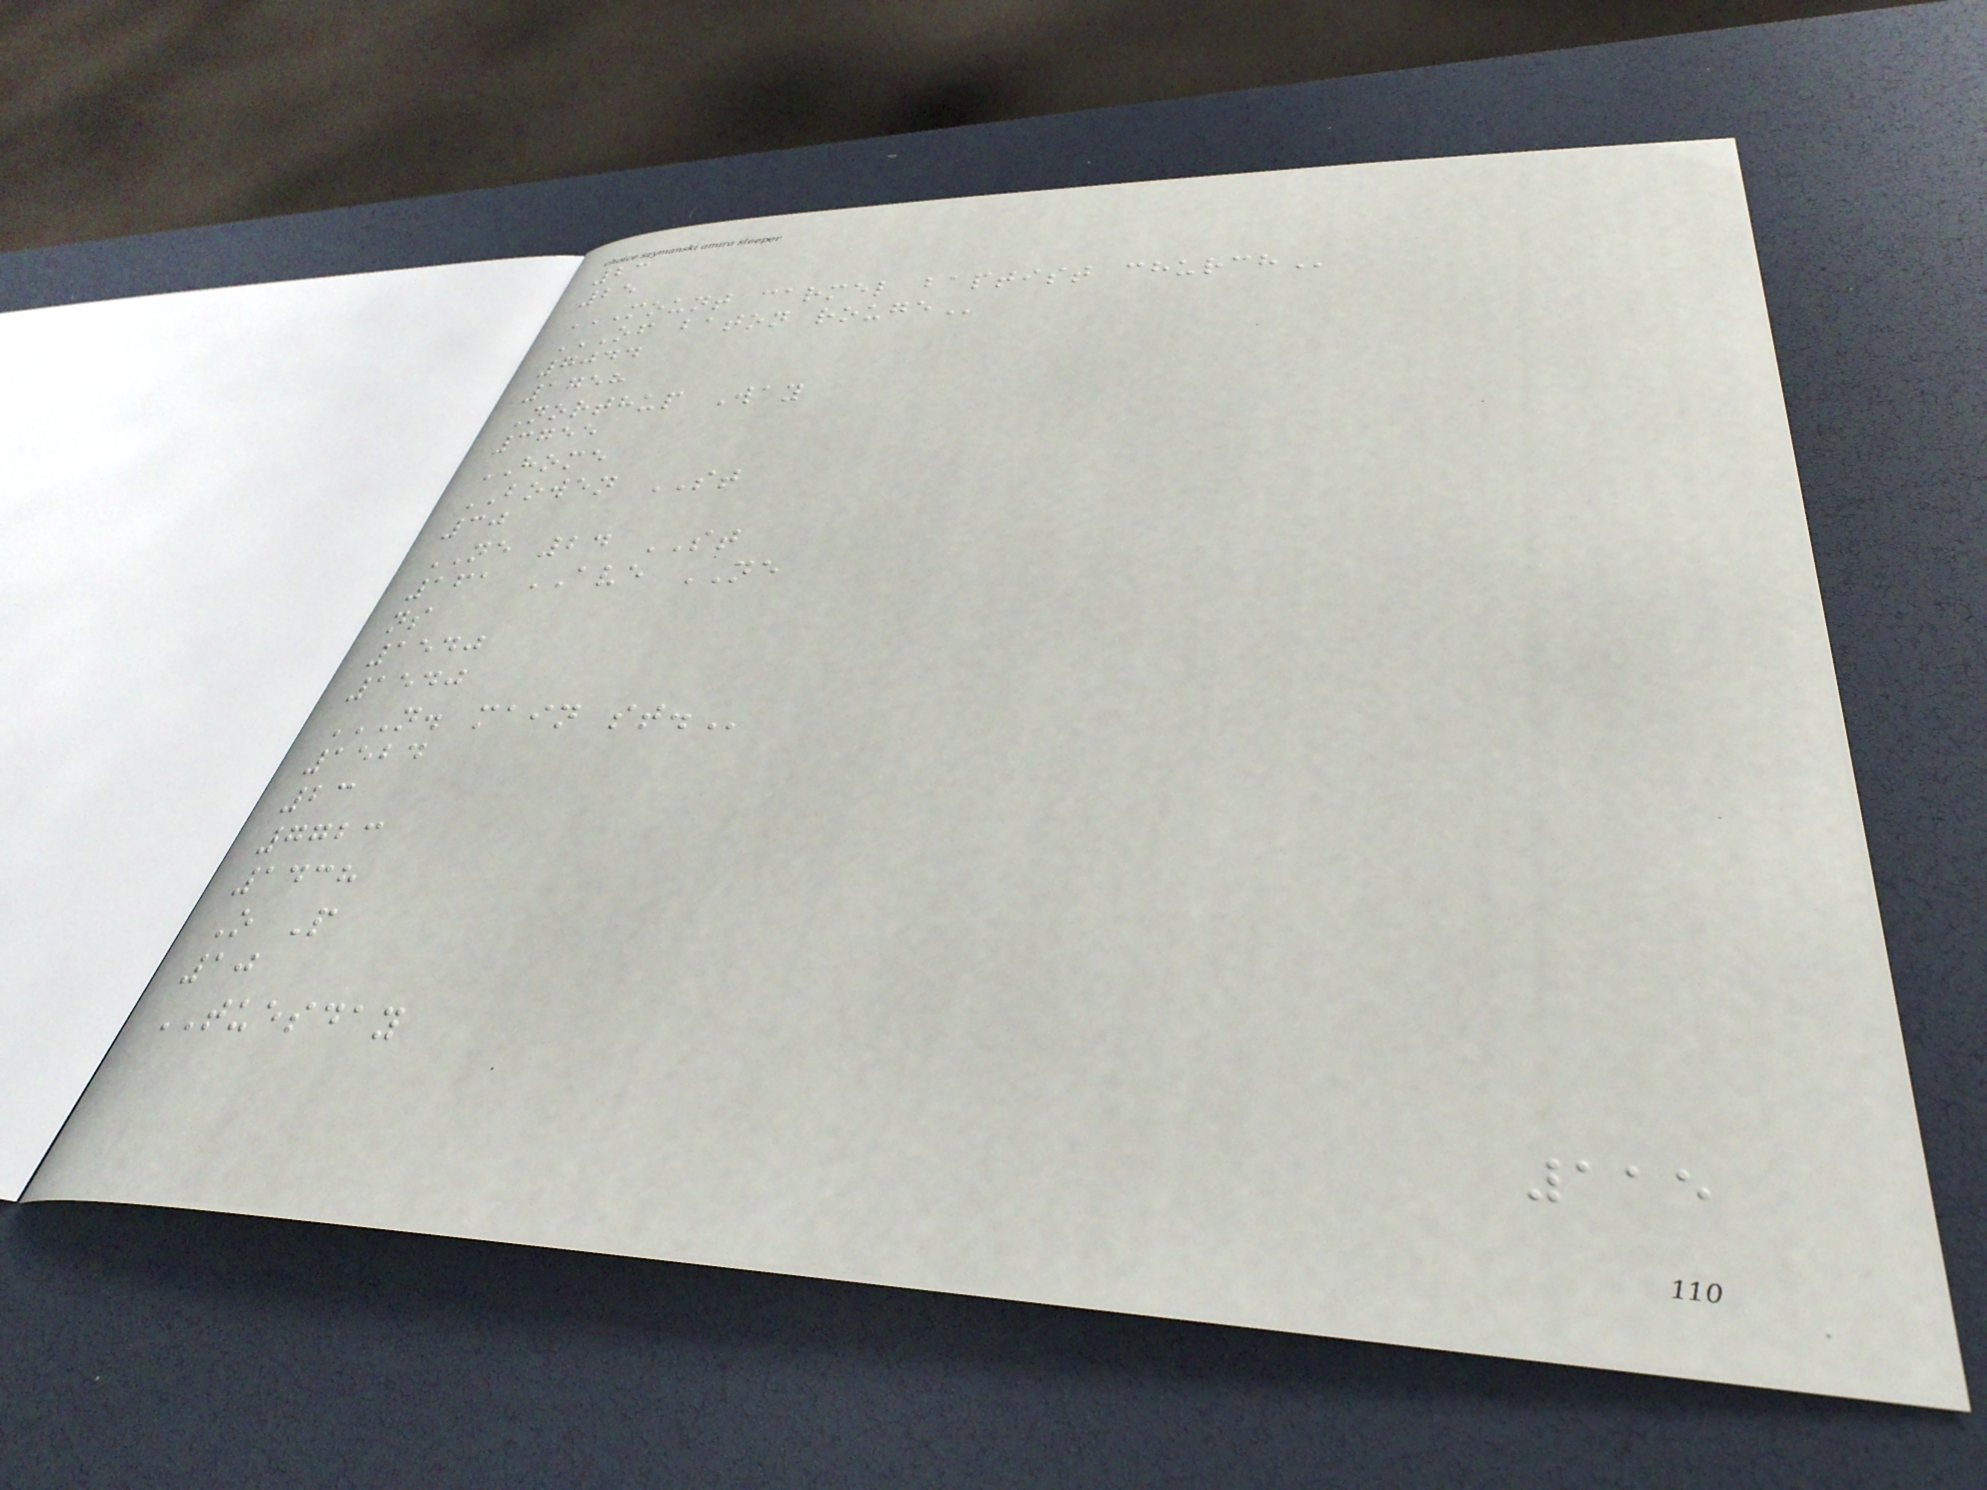23
25
MOUNT CARMEL BAPTIST CHURCH
OF BATON ROUGE
7044
1758
Northup Way
3755
HOME
BOWEN ST
30
NE 24 ST
161 AVE NE
ns
1540
1540
N. MAIN ST.
1524
23
7723
1438
O P
10
TUESDAY
115
